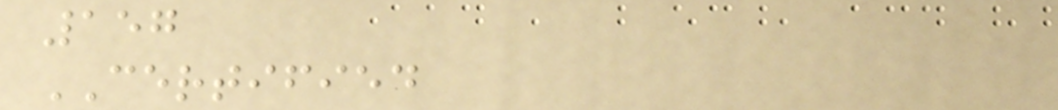157
CERTIFIED
